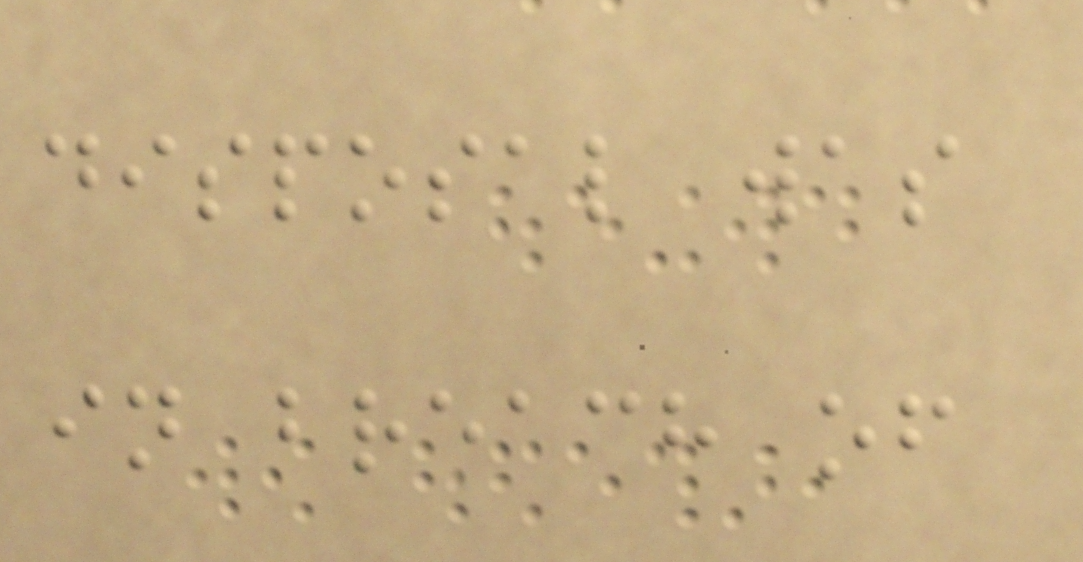disposal was
in breach of
